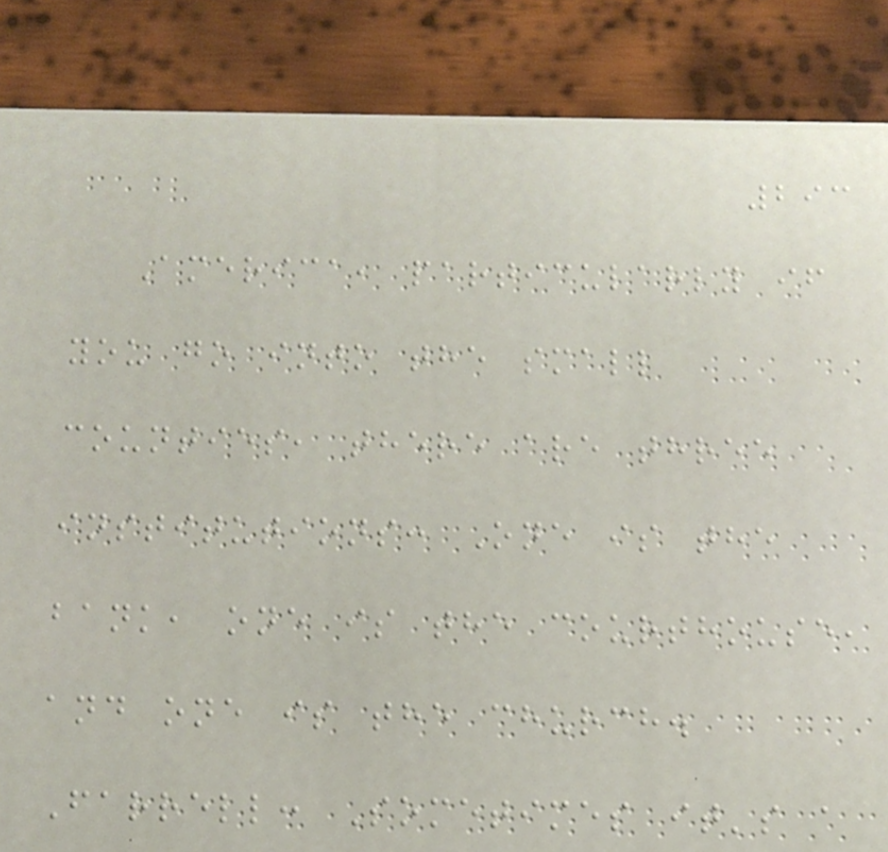293
America, particularly if
you go into the small
counties, there are three
institutions: One is the
bank, one is the courthouse,
and one is the church.
Farrell: Sometimes it's a
